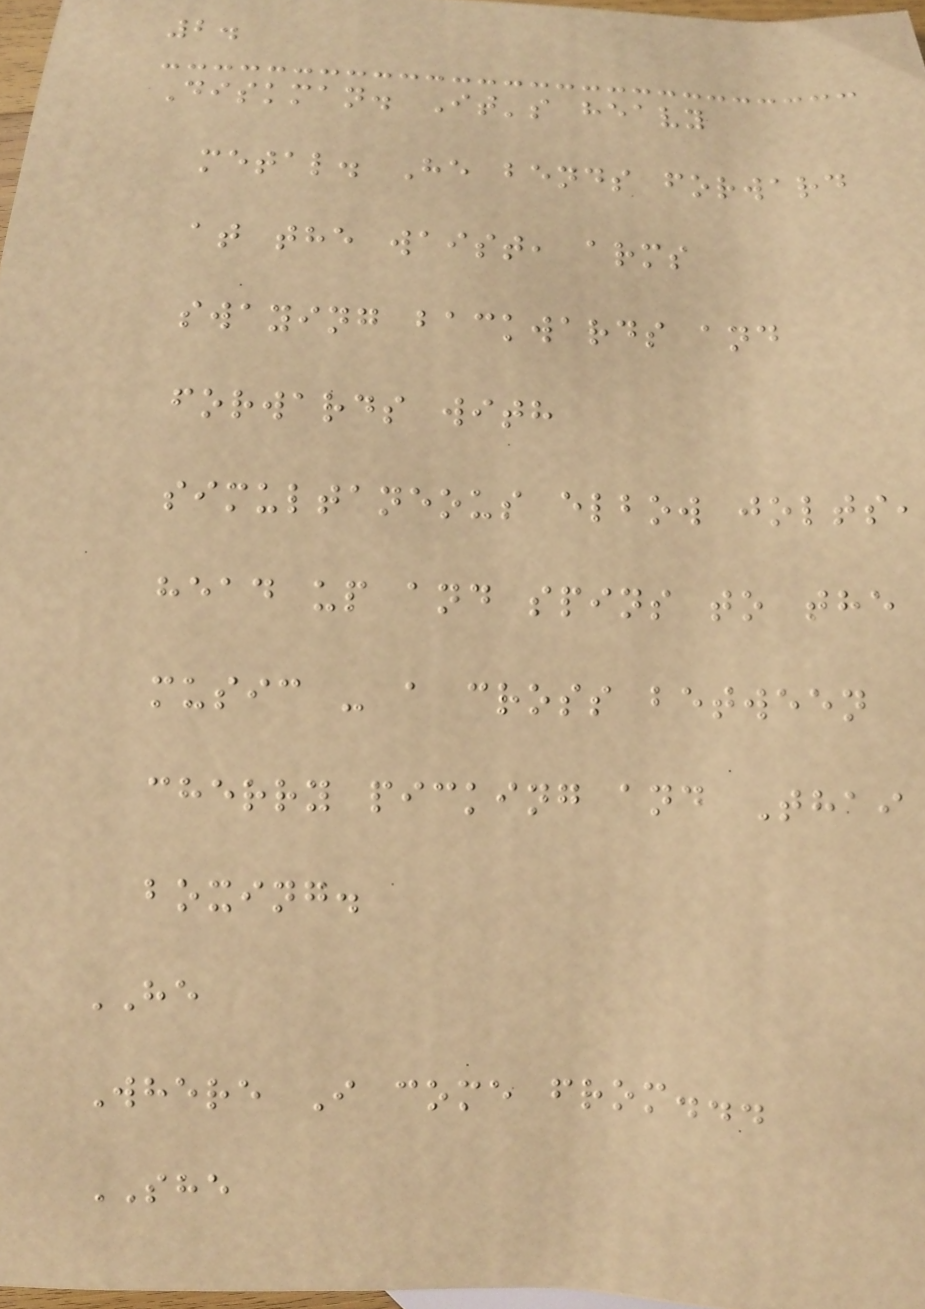2.
Diskman. It's heavy
metal. He bends forward
at the waist, arms
swaying backwards and
forwards with
simultaneous elbow jolts,
head up and spins to the
music - a cross between
cherry picking and Thai
boxing.
HE
Where I come from...
SHE
